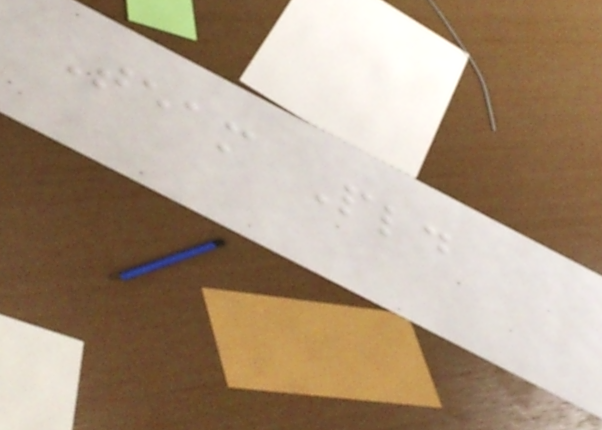Team Pld
